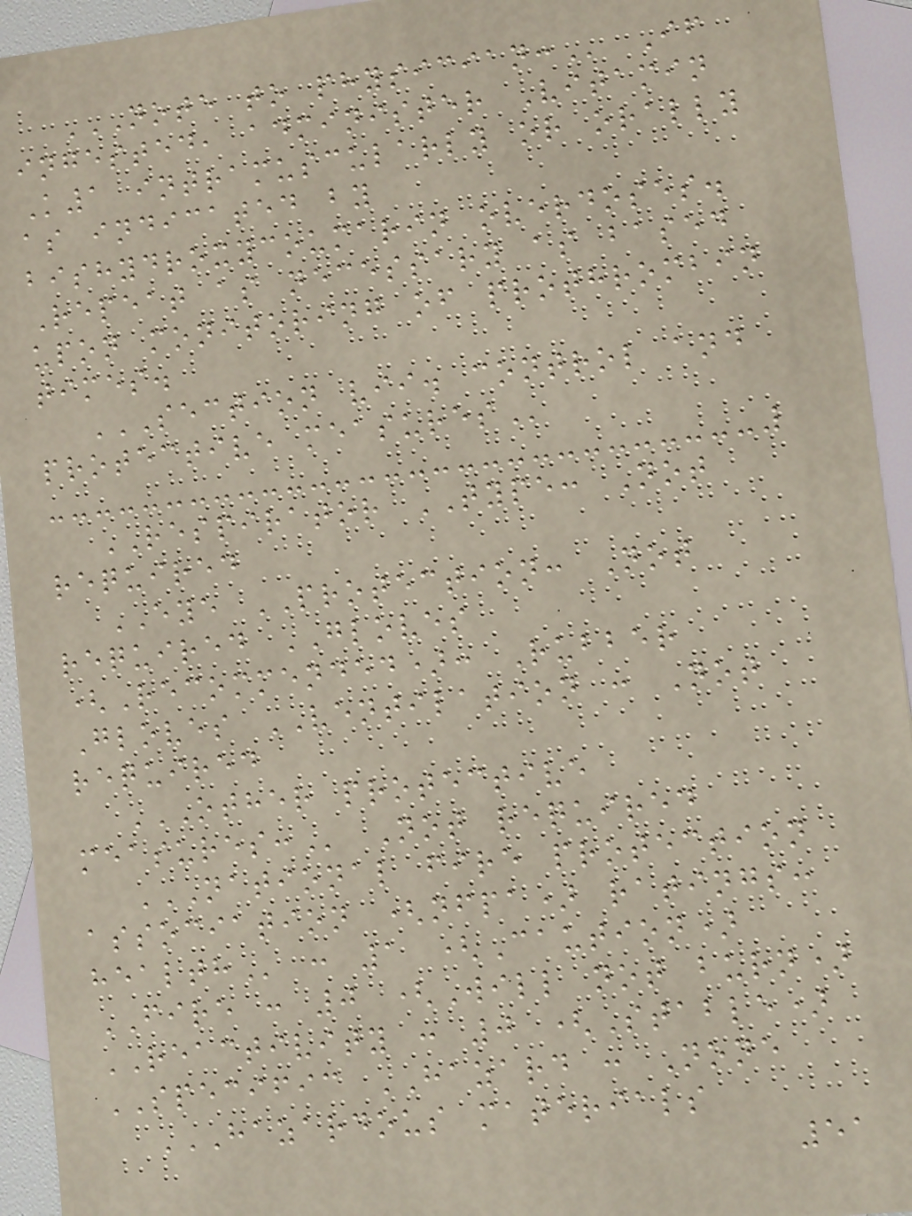NOTE TO PHYSICIAN: If
ingested, administer Vitamin
K1 intramuscularly or orally
as indicated by
bishydroxycoumarin overdoses.
Repeat as necessary as based
upon monitoring of prothrombin
times.
SECTION VII. CONTROL AND
PROTECTIVE MEASURES
RESPIRATOR TYPE: Not
required
EYE PROTECTION: Not
required GLOVES
(Recommended): Rubber
Gloves VENTILATION : Not
required
OTHER PROTECTIVE
MEASURES: Not required
NATIONAL FIRE PROTECTION
ASSOCIATION (NFPA) RATINGS:
HEALTH : 1 (Caution)
FIRE : 0 (Will not burn)
REACTIVITY : 0 (Stable)
SPECIFIC HAZARD : None
HAZARDOUS MATERIALS
51
